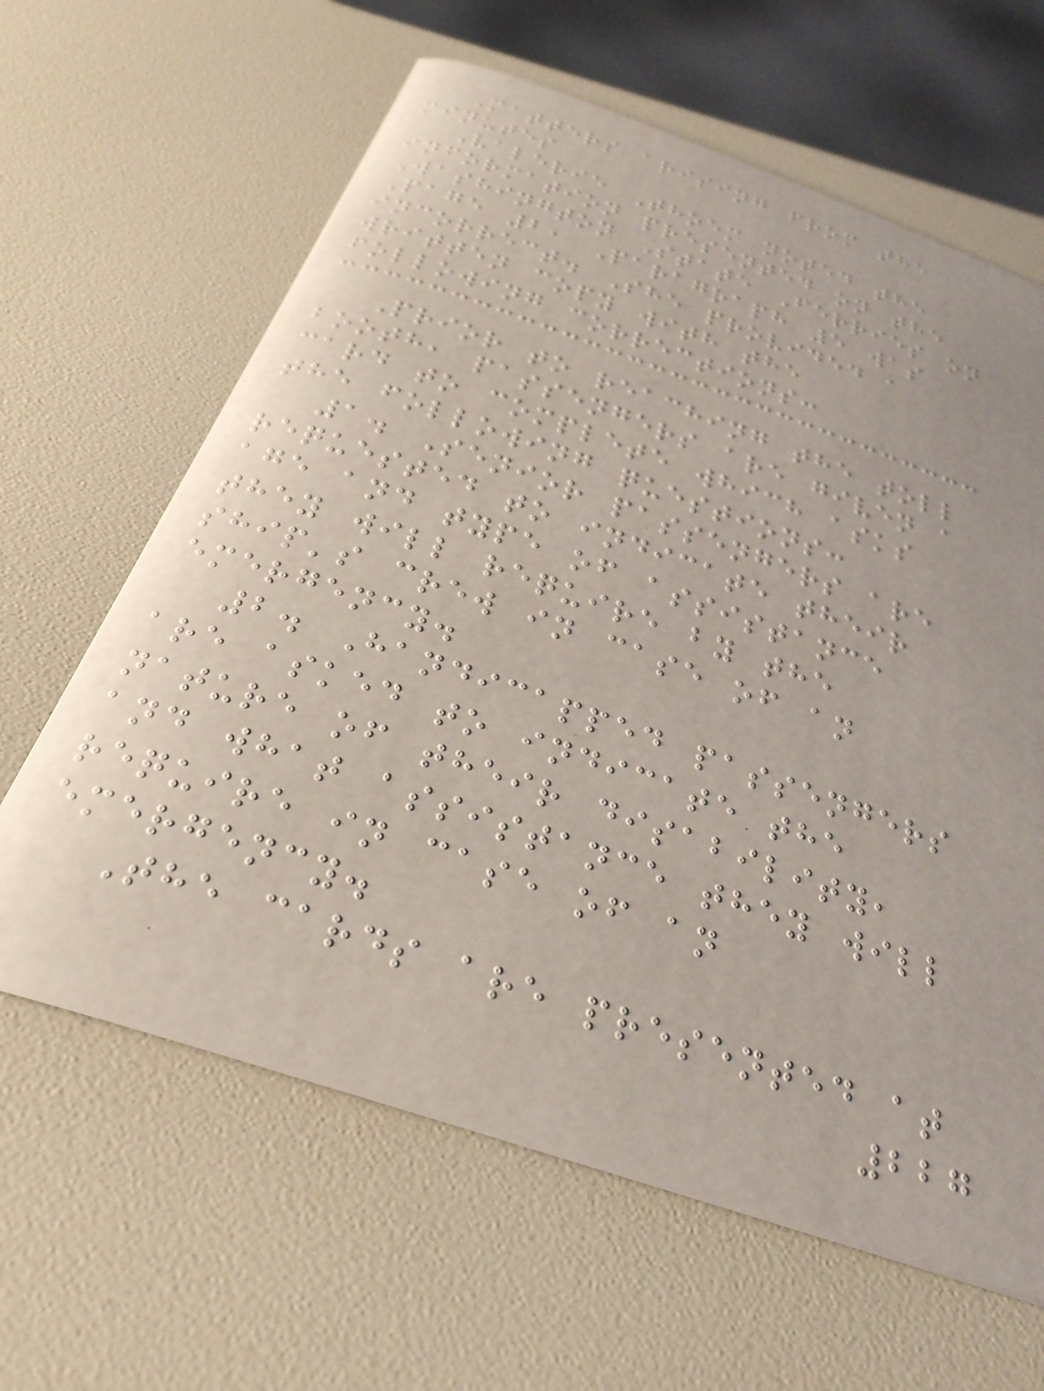Matters arising from the
minutes
Valerie Thoem noted the
information presented on the
Washington State Ferries on
Page 2, Paragraph 5 was
incorrect. She provided a
written copy with the
following corrections:
Prior to reaching the toll
booth, passengers are given a
card to complete which asks
the following questions:
1. Senior passengers are
requested to indicate their
age and type of assistance
they will require by the
ship's crew in case of an
emergency.
2. Handicapped passengers
are asked to indicate the
nature of their disability,
and what assistance they will
require in case of an
emergency.
The cards are presented at
227
